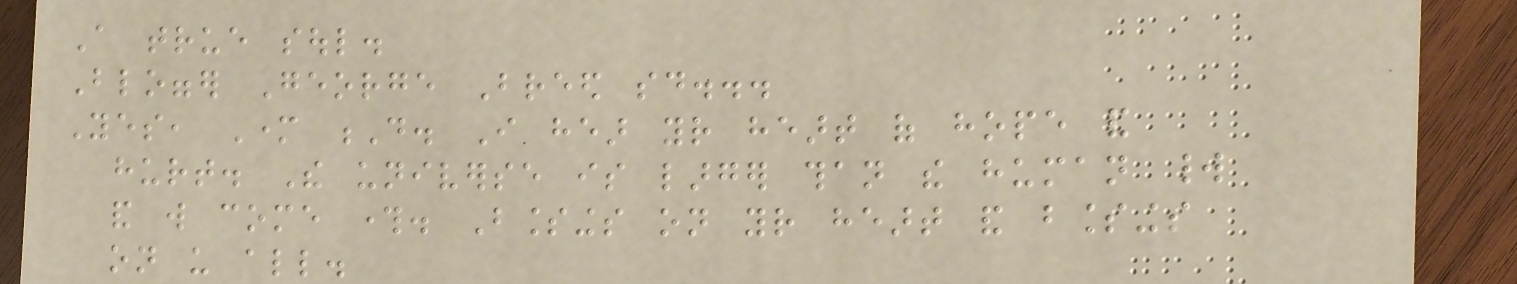A true soul.
Blogger George Breed said...
Yes, Mother D. I hear your heart of hope and
hurt. The universe is larger than the human world
and will come through. Blessings on your heart and blessings
on us all.
